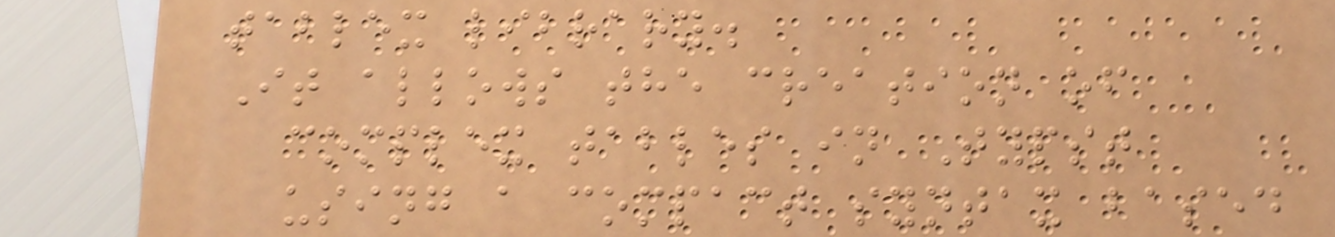tablex library.
It allows the creation of
complex tables in Typst
using a compact syntax based
